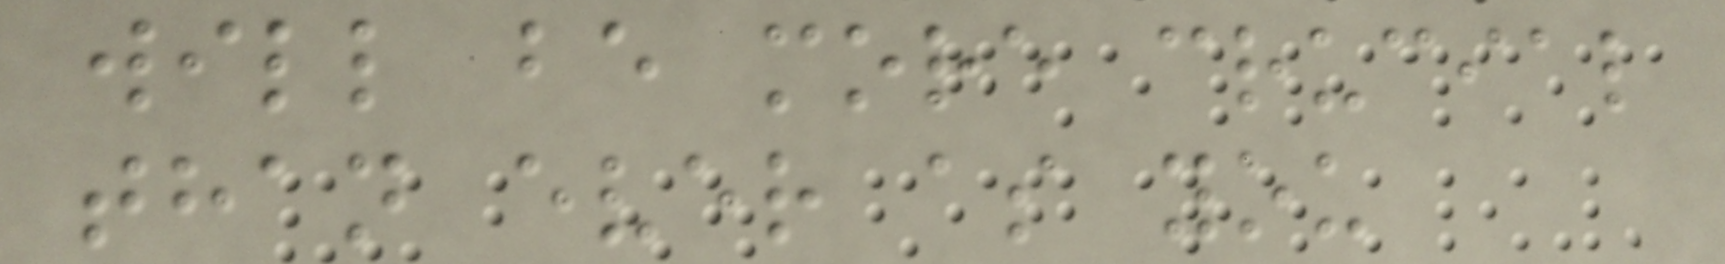will be more crucial
than ever as you
